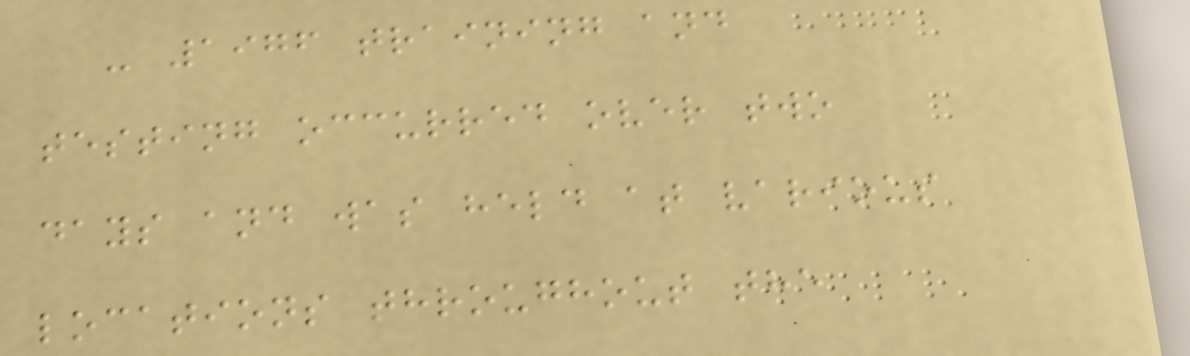- 1976 training and
testing occurred over two
days and was held at various
locations throughout the
